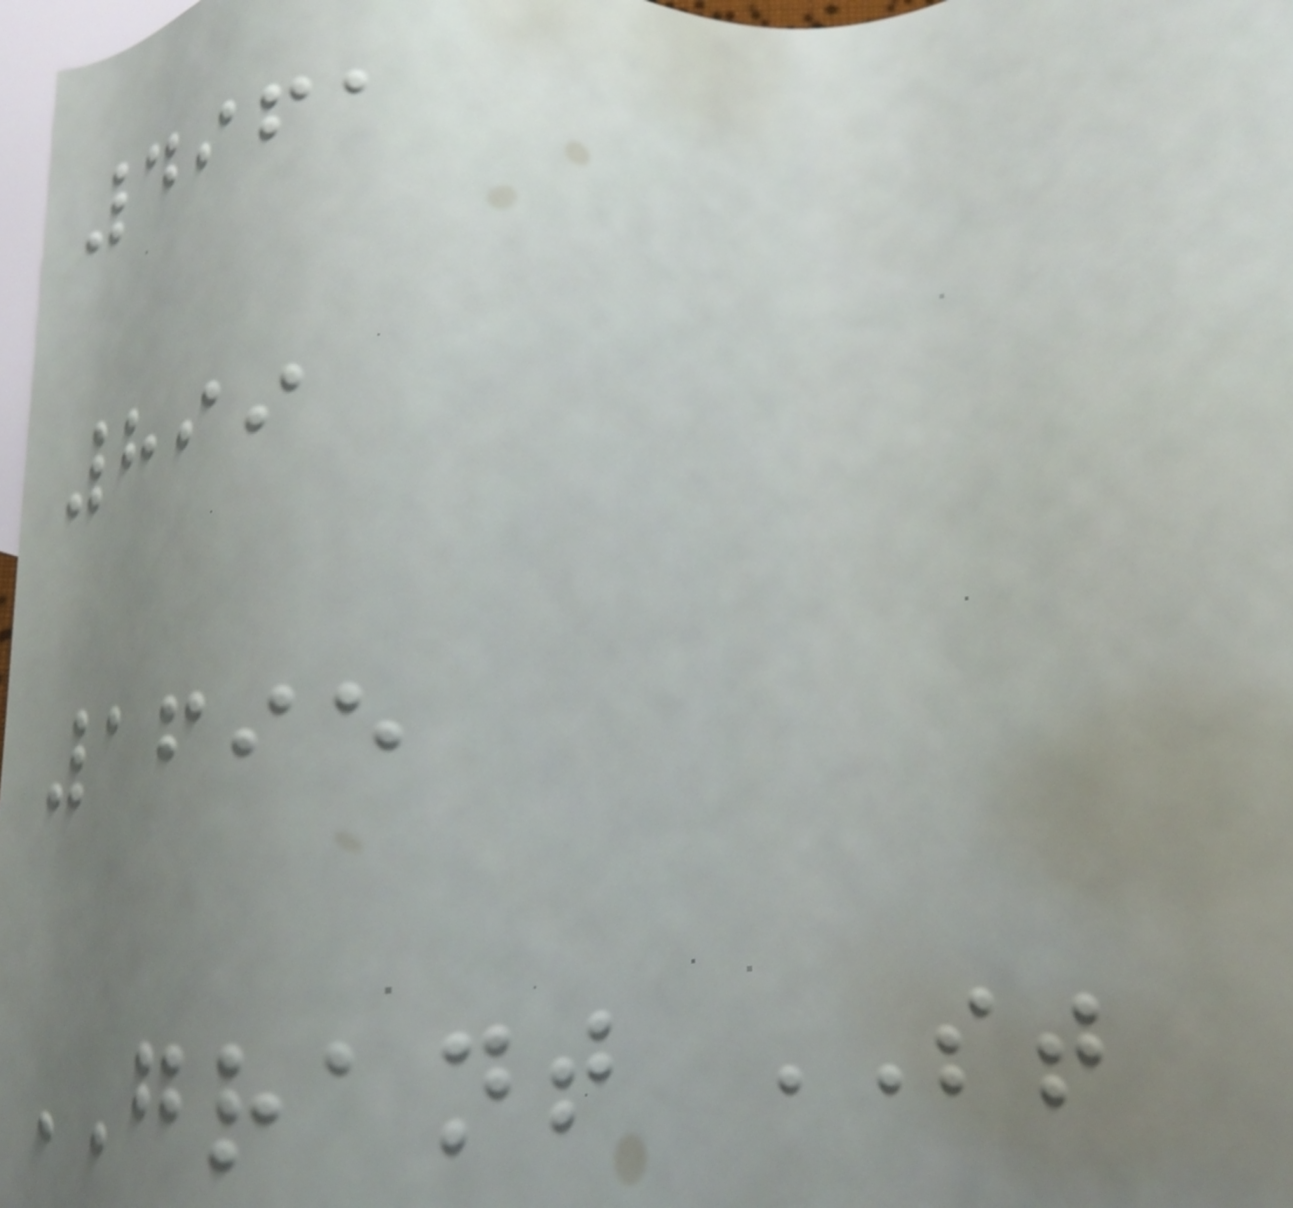4961
899
1695
GRANT ST
